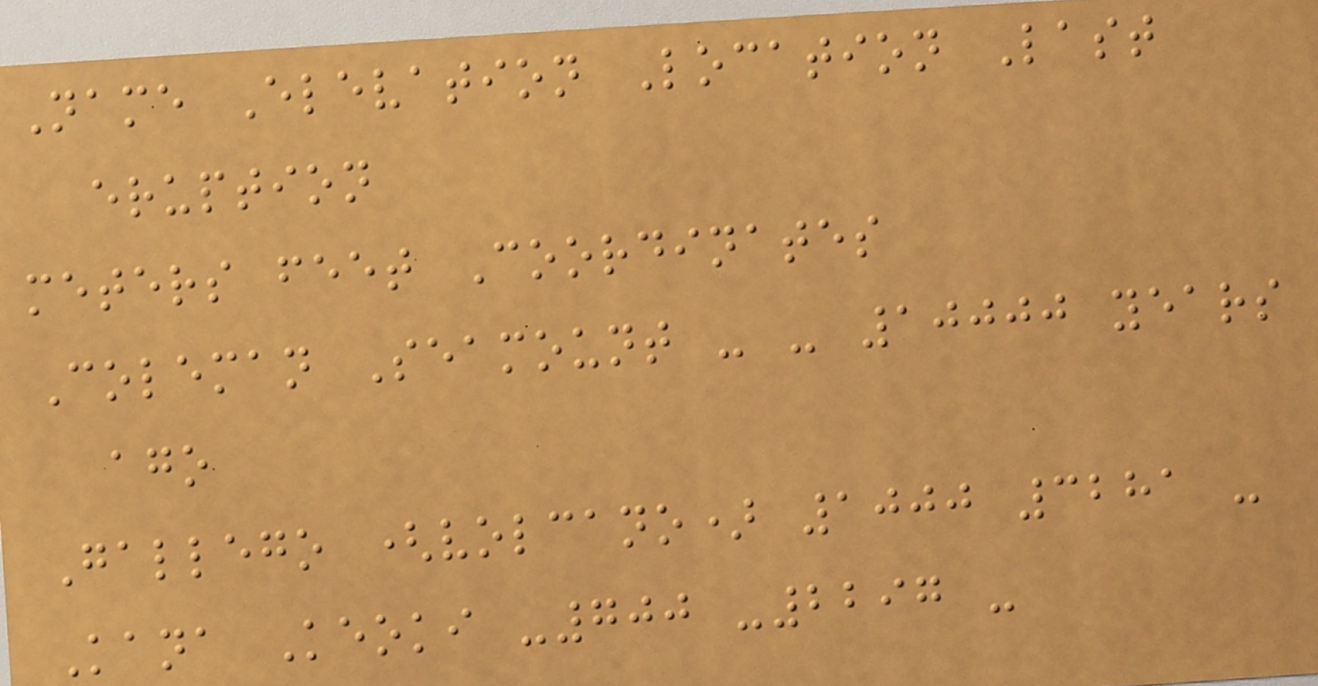Name Elevation Location Last
eruption
meters feet Coordinates
Coleman Seamount - - 10000 years
ago
Gallego (volcano) 1000 3281 -
Kana Keoki -700 -2297 -
